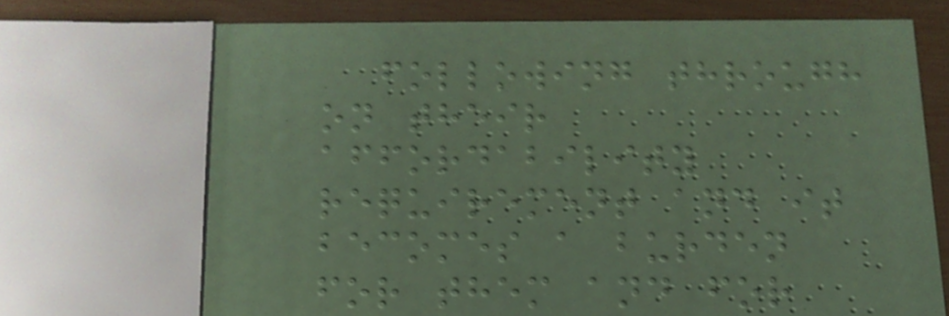following through
on their
affordability
requirement and it
becomes a burden
for them and for
